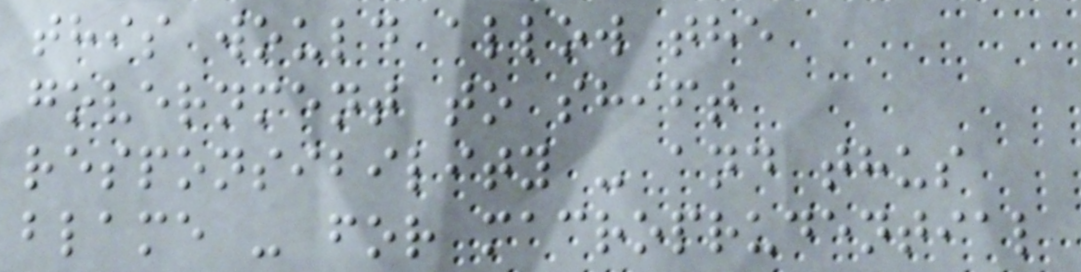this would allow the
government to shift
responsibility - and thus
blame - for macroprudential
